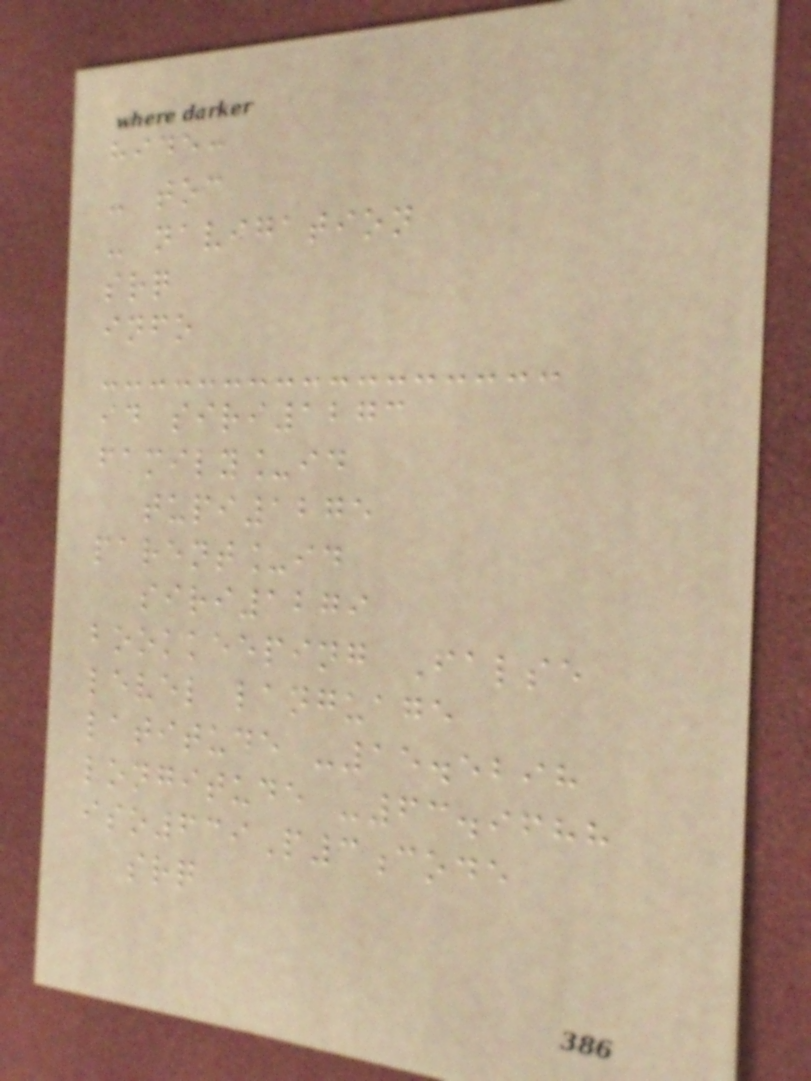hide:
- toc
- navigation
srq
info
id siri1273
family_id
tupi1275
parent_id
siri1279
bookkeeping False
level language
latitude -15.5298
longitude -63.9688
iso639P3code
srq
